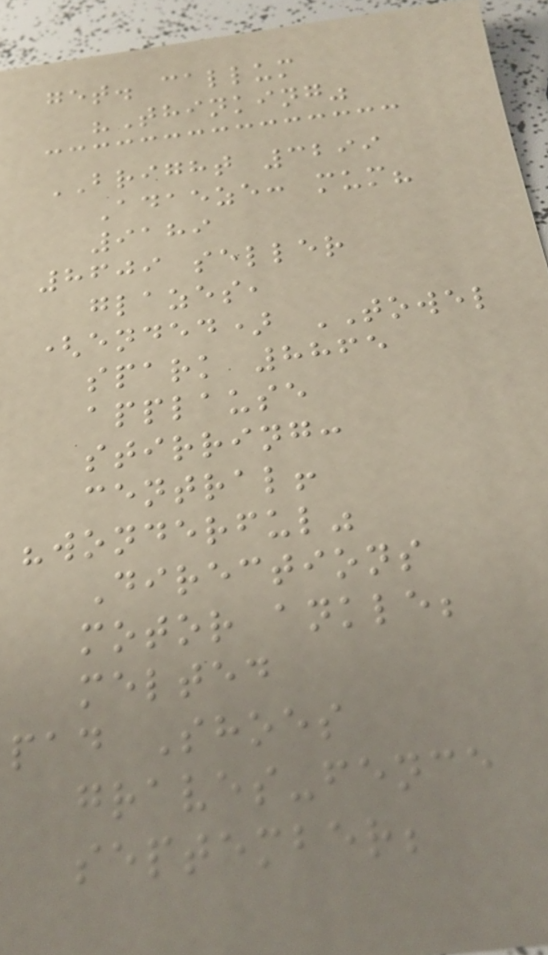get. callum
"Thinking"
BRIGHT 3299
Adaeze: mum?
9189
8609 seller
glazes,
(ended) TOWEL
spark 8865
applause
stirring:
central!
"wonderful"
Directions
motor ankle;
melted
pad Shoes
graves-fence
september;
